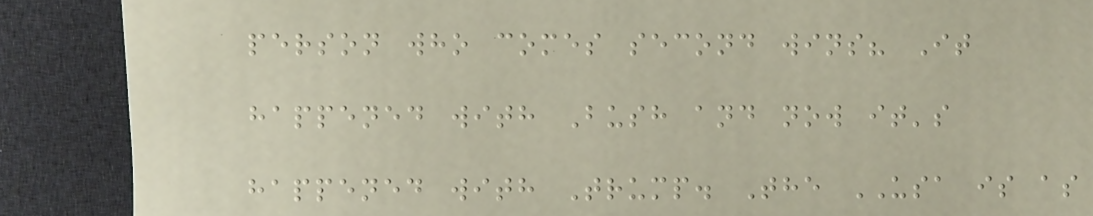person who comes second wins? It
happened with Bush and now it's
happened with Trump. The USA is as
